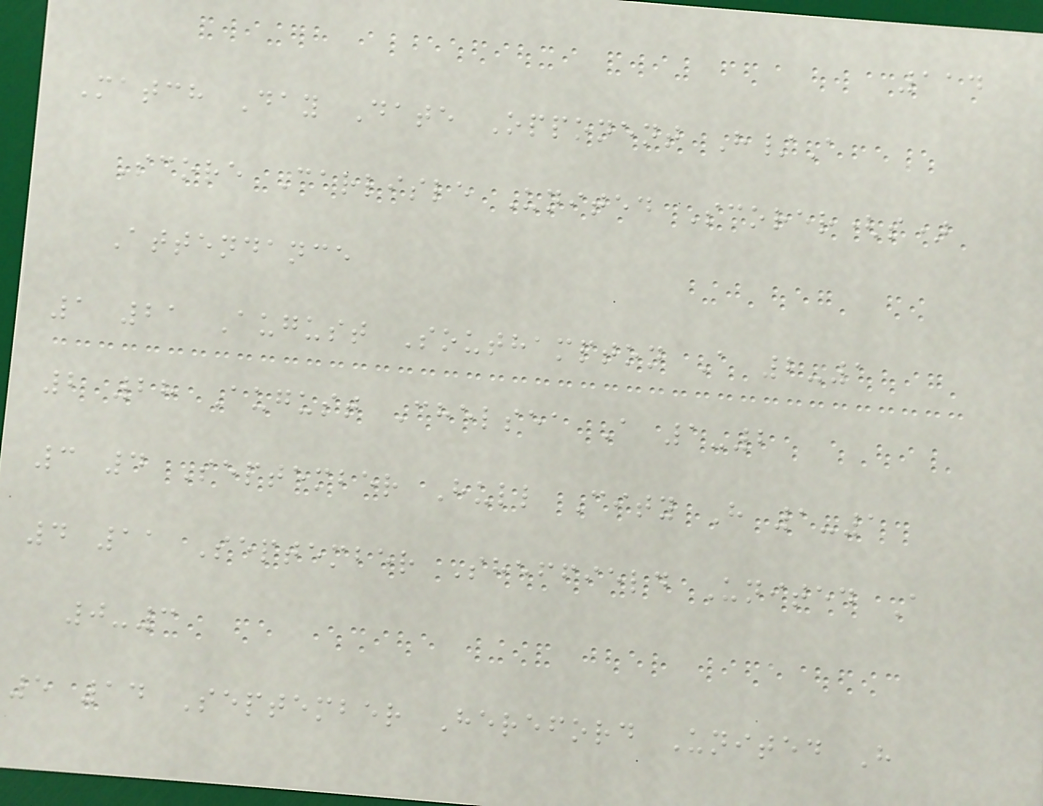114
Match Day Date Opponent H/A
Score Carlisle United Scorer(s)
Attendance
1 21 August Southampton A 2-1
2 28 August Chelsea A 1-2
3 4 September Hull City H 1-1
4 11 September Sheffield United A
0-3
5 14 September Hereford United H
